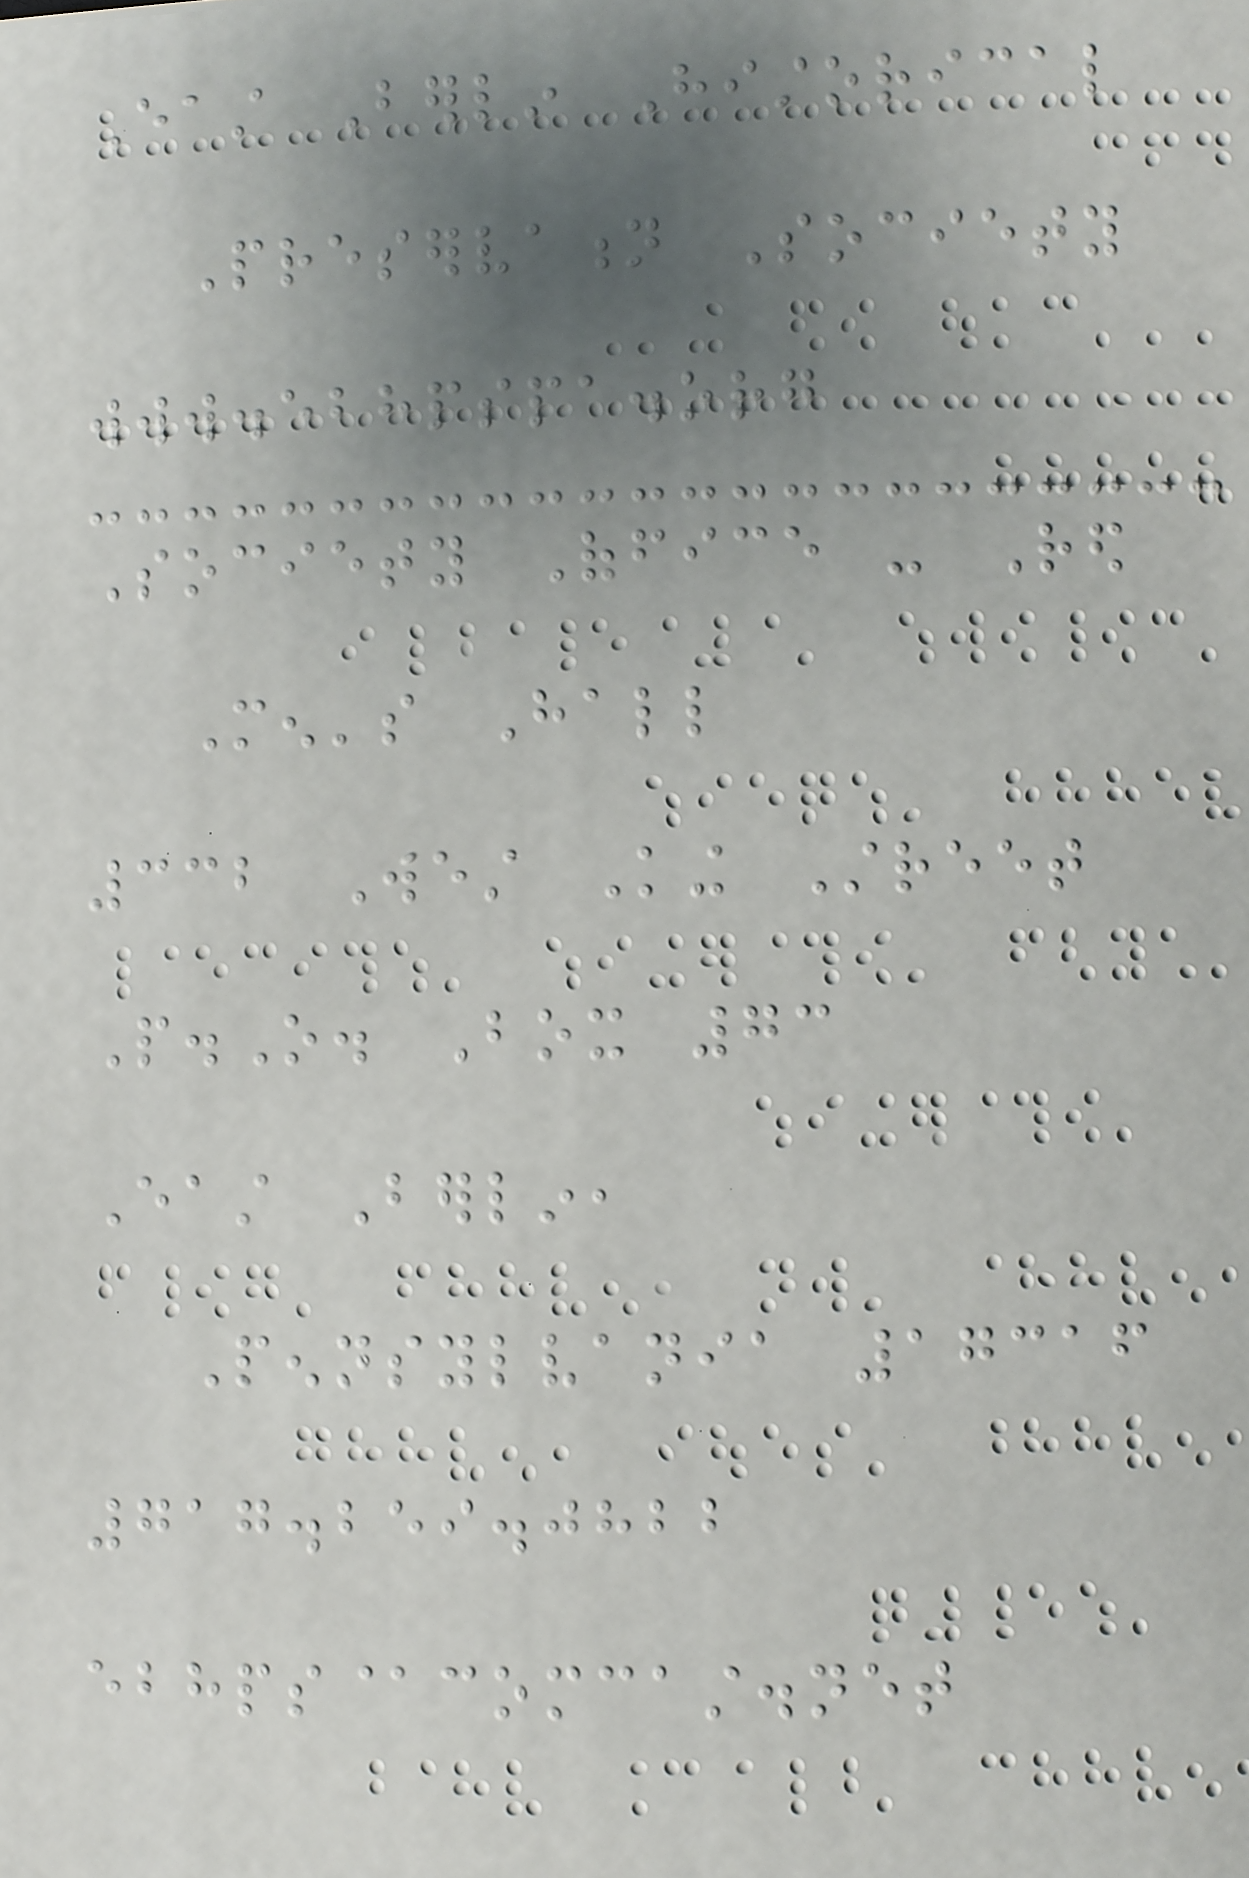East Berlin Historical
Preservation Society
www.ebhpspa.org
Society Office - Red
Men's Hall
332 West King Street
P.O. Box 73
East Berlin,
Pennsylvania 17316
717.259.0822
ebhps@comcast.net
